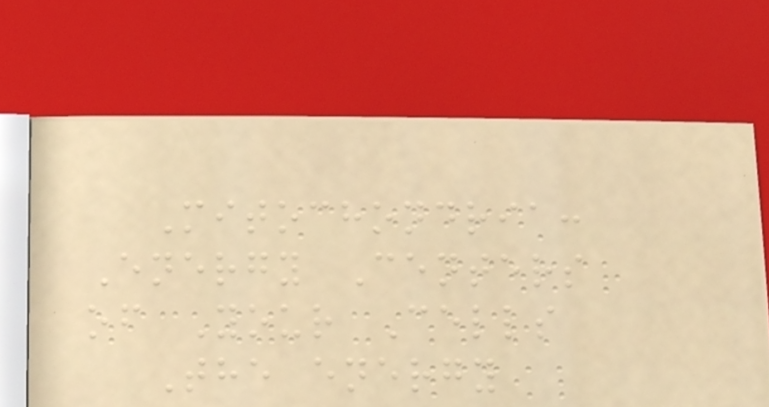Mitochondria:
Energy Centers
of Your Cells
The energy
